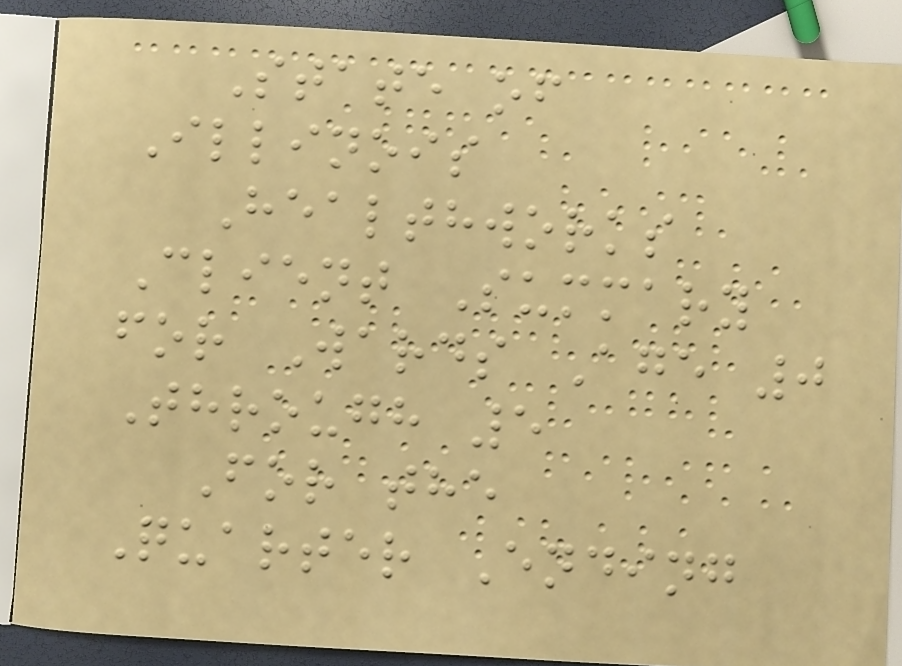State of
Illinois
Healthworks
Client Summary
for Wards Age 0
Through 5
For the
Quarter Ending
